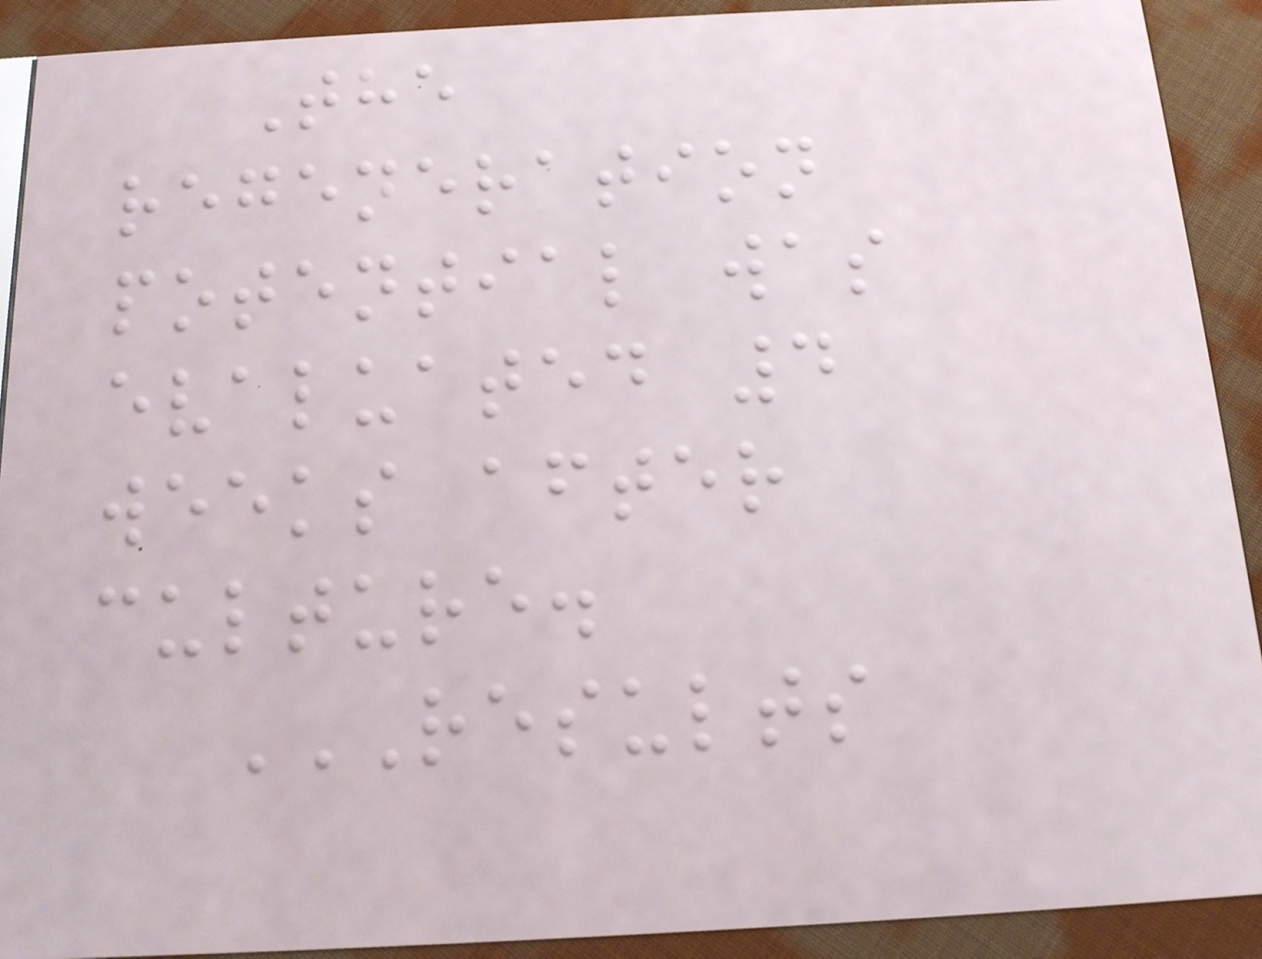The
regeneration
potential was
evaluated 4
weeks after
culture.
RESULTS
